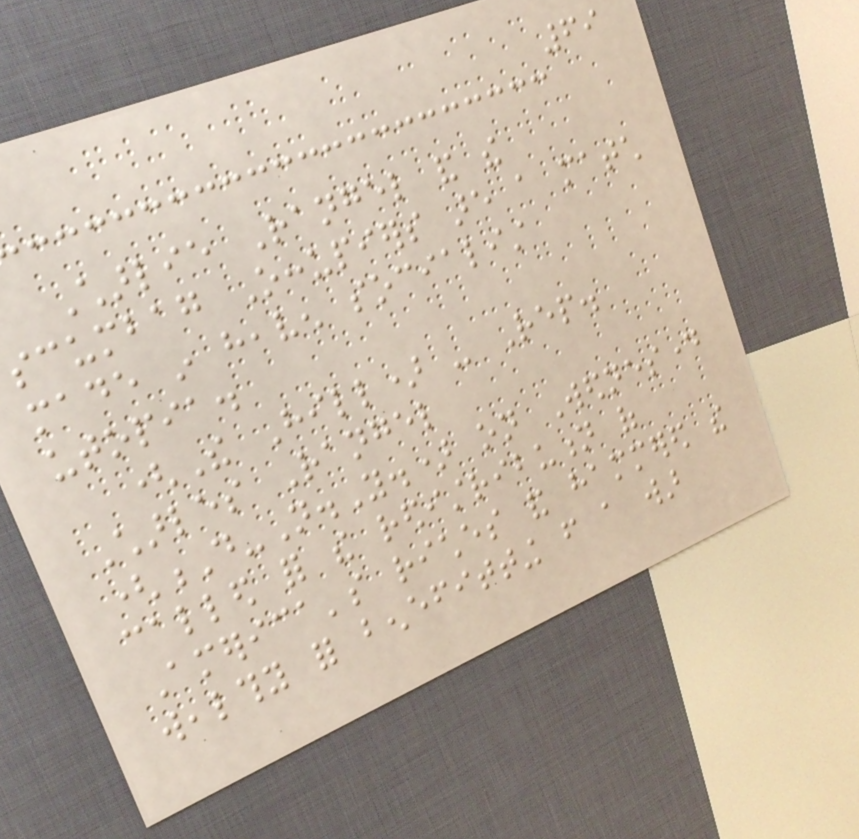69
Charlie Rangel and the
scumbag Occupiers are a match
made in heaven socialist
utopia.
(The Hill) - Rep.
Charles Rangel
(D-N.Y.) on Wednesday
called for the redistribution of
America's riches and hammered the
wealthy for benefitting from a war
